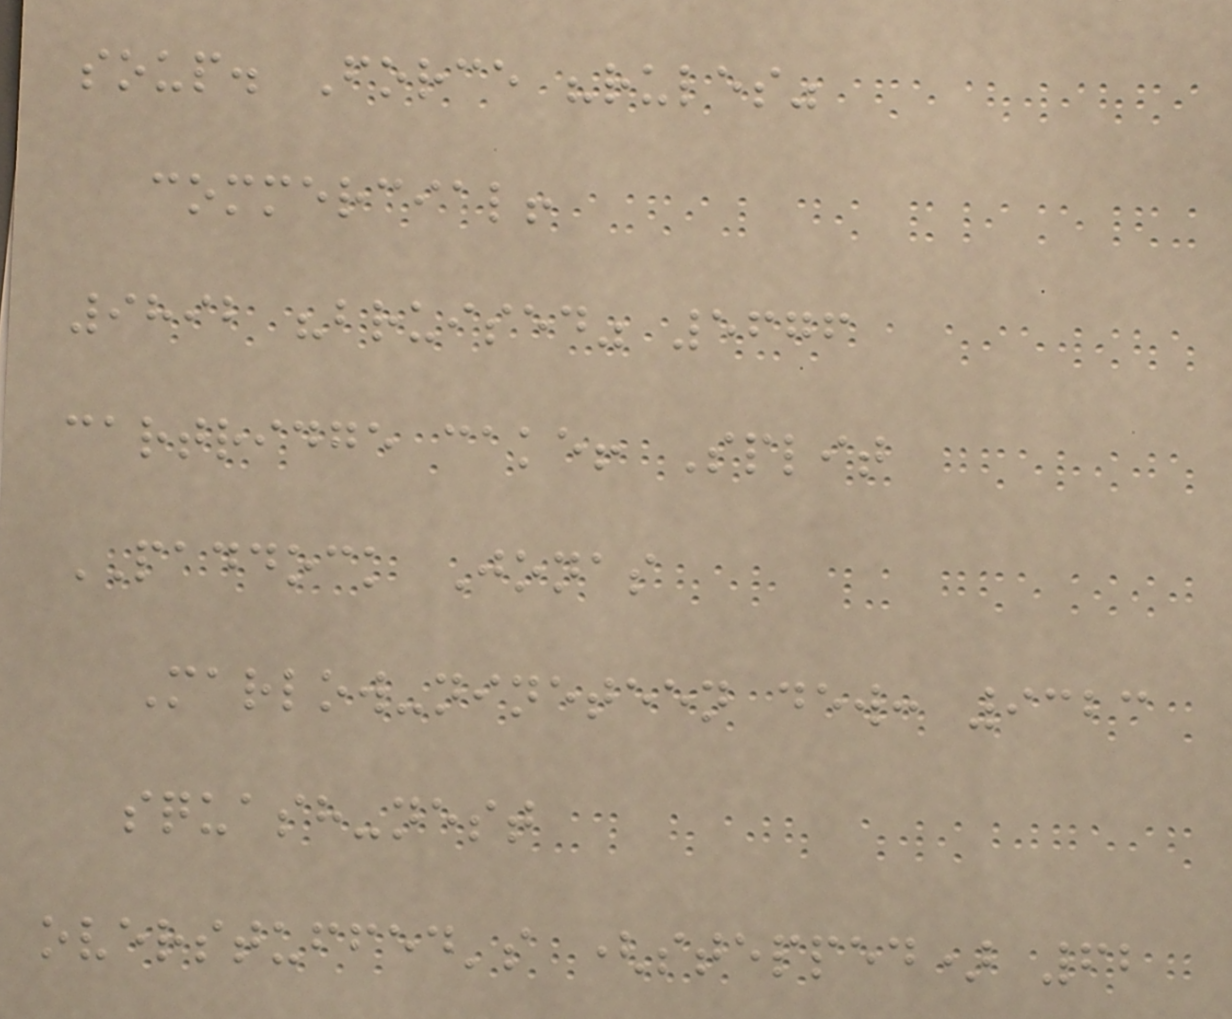soup. Force "rules"
commercial!
9892 "bruised" 5676
cartridge cake! Split
PADDOCK Jonas
Marlow-nineteen dew: 9323
squash-nest
overstuffed's (stepped) 62
